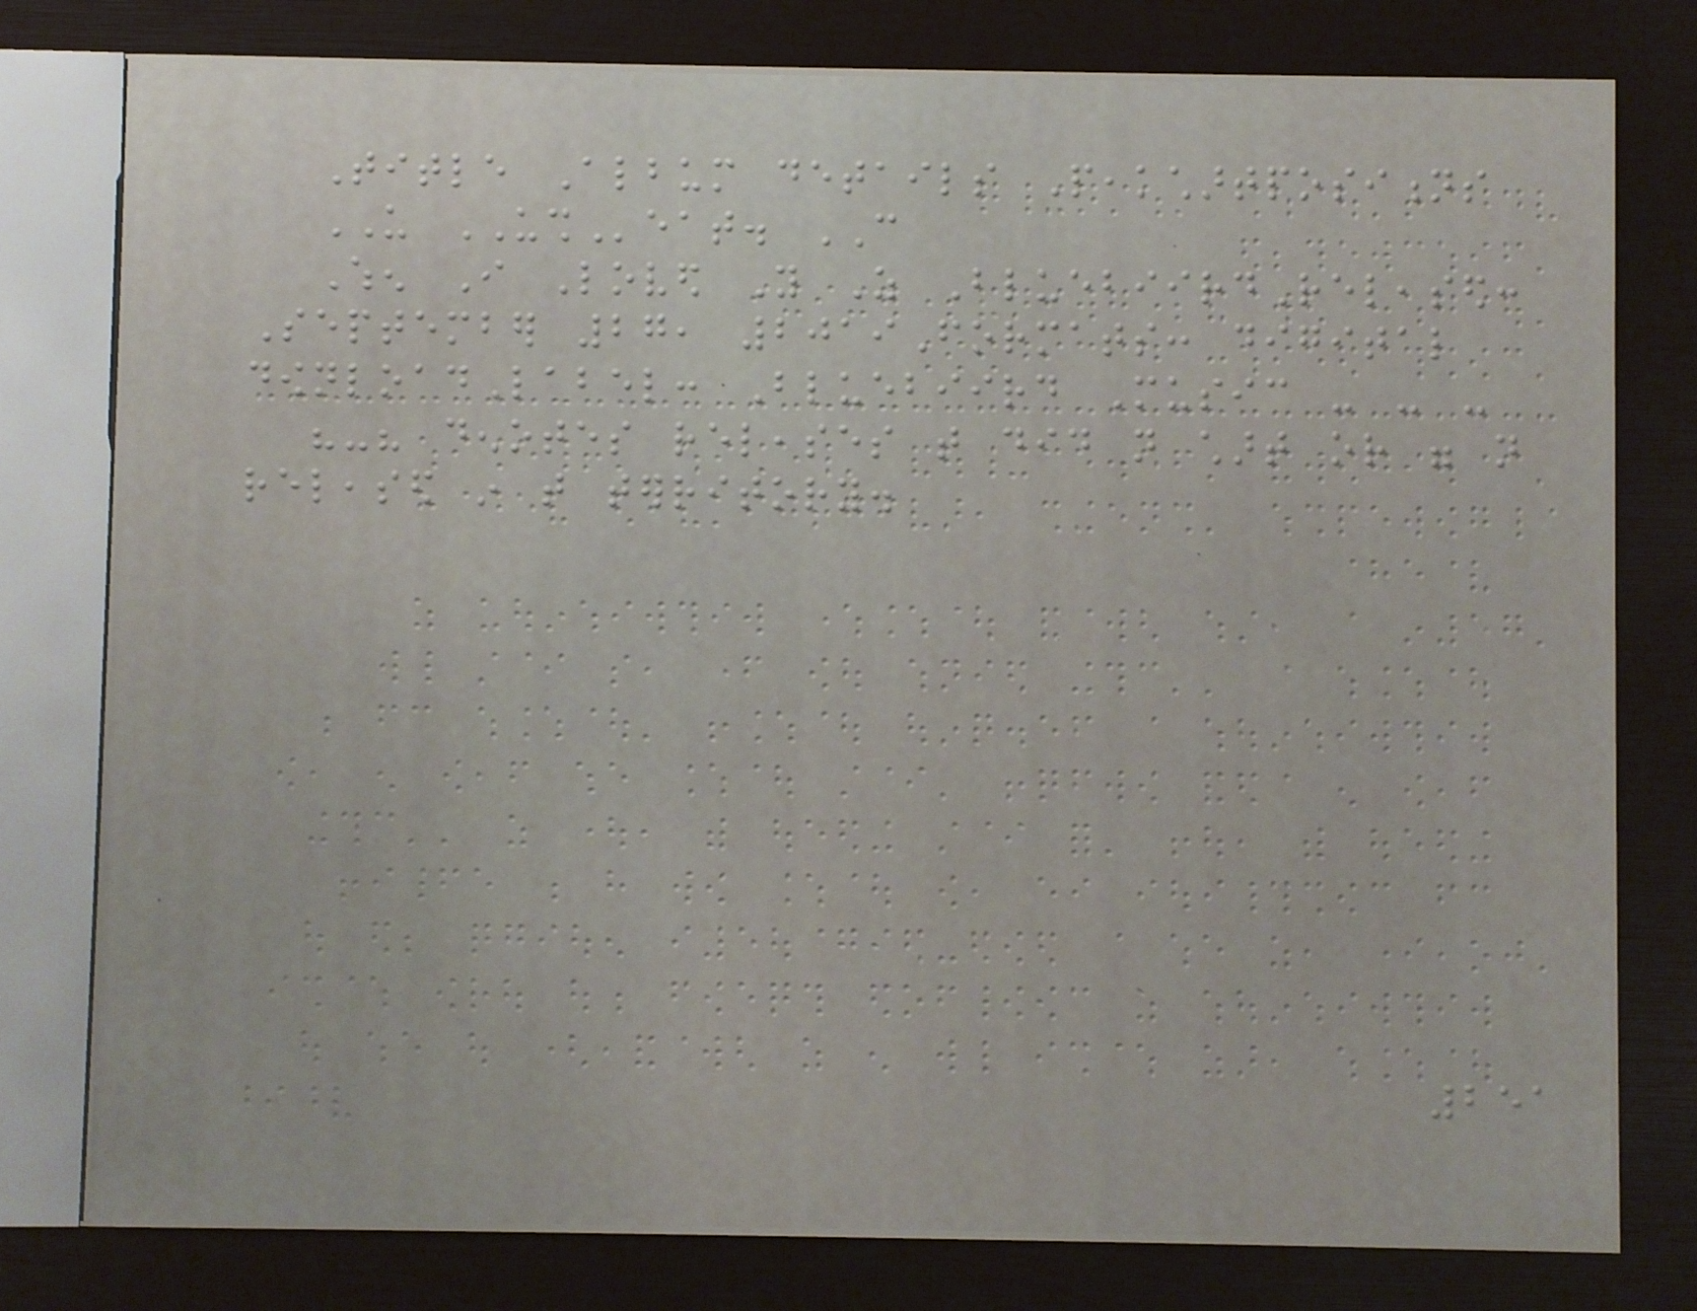Title Album details Peakchartpositions
US USHeat. CAN
When I Loved You As BluebiirdReleased:
September 27, 2019Formats: digital
downloadLabel: Bluebiird Music - - -
"-" denotes releases that did not chart or were not
released in that territory.
251
